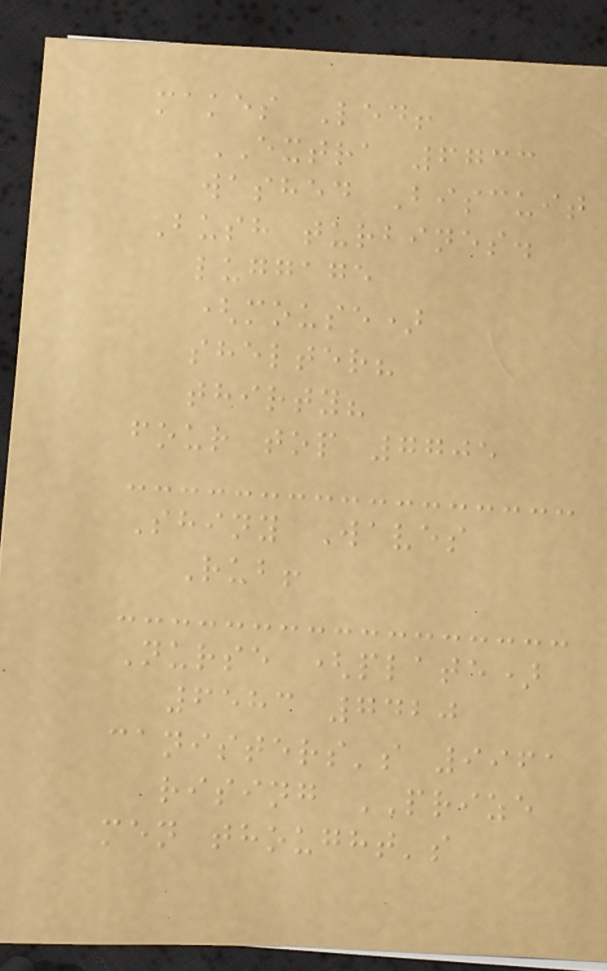makes Led!
EXTRA 6733
washed Biscuit
Bush turbines.
luggage
(mouse)
shelter?
thirty?
four top 7705
Shiny Waves
Rub!
Nurse (plate)
6583 7420
canisters's 9961
rising PRIZE
men thought's
